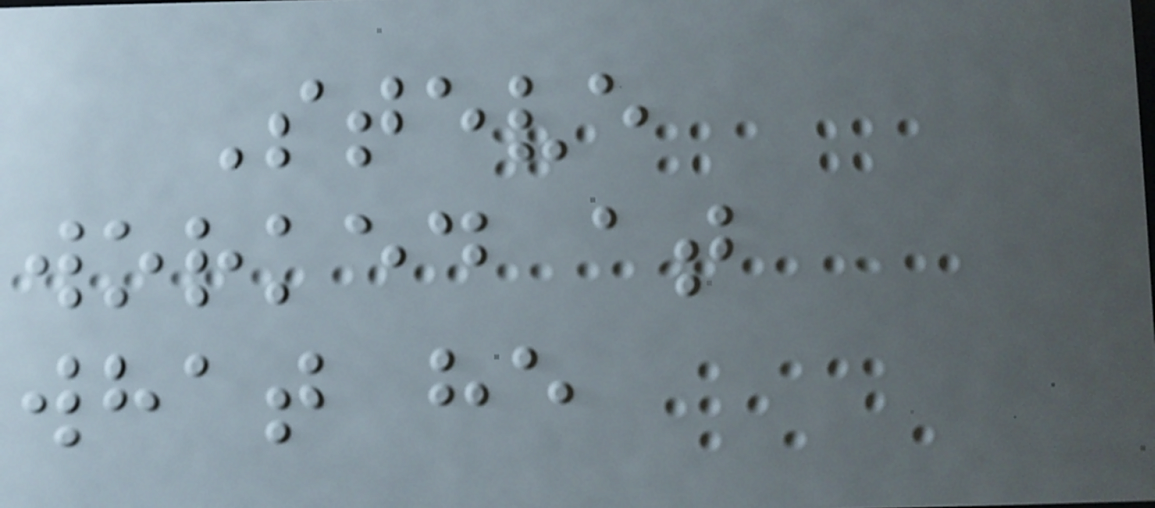Steve
worked at
what he
